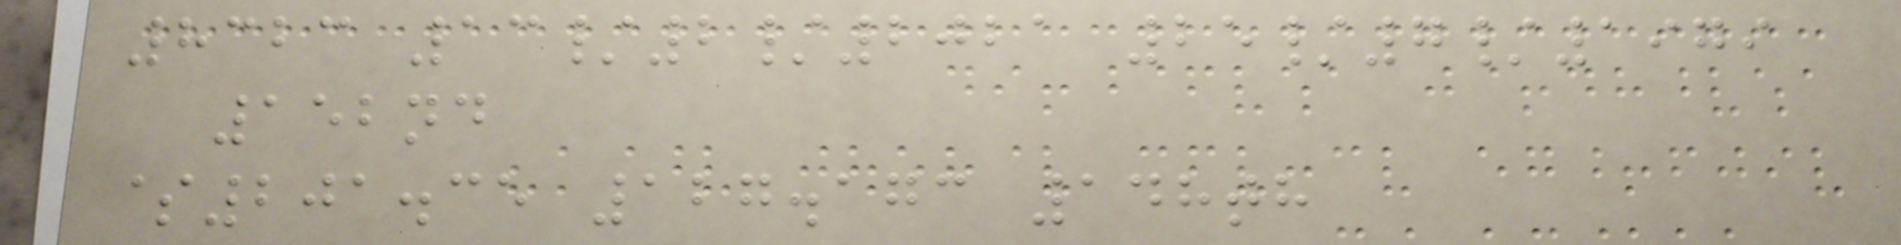8323 13/2/2021 25/7/1979
152nd
$201.35 127.173 148th
